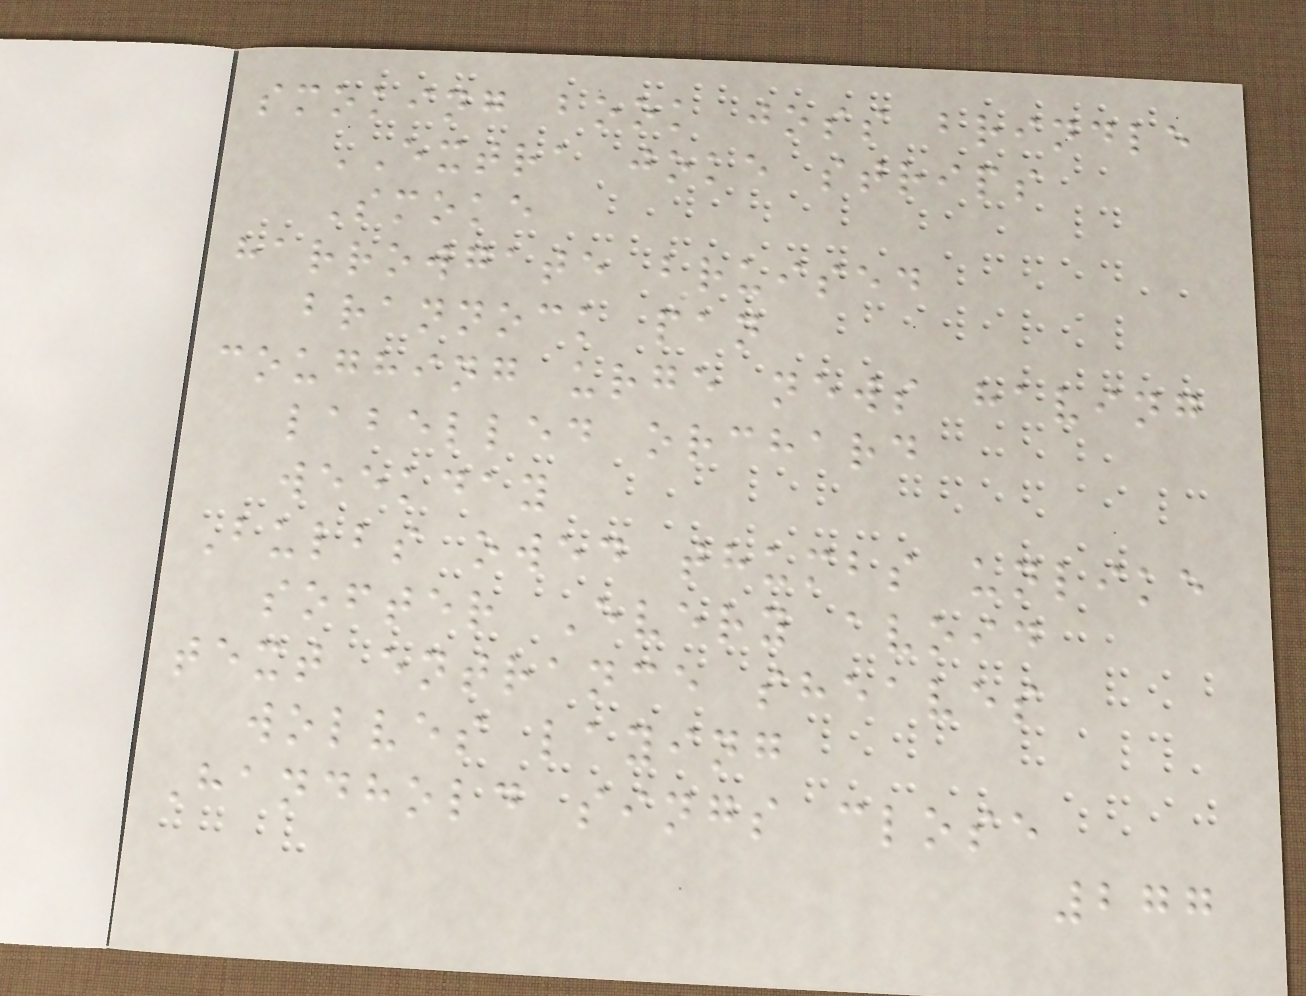smoking book joss brindle
EXTRA joke strips
Smoke
harrowgate bruised
brannock pan
coughing urge news having
labelled orchard
weekday
Bulbs owed thumbs unlike
softer Every avoid
text entrance sheaves
wolves laying
Handhold sings close
277
